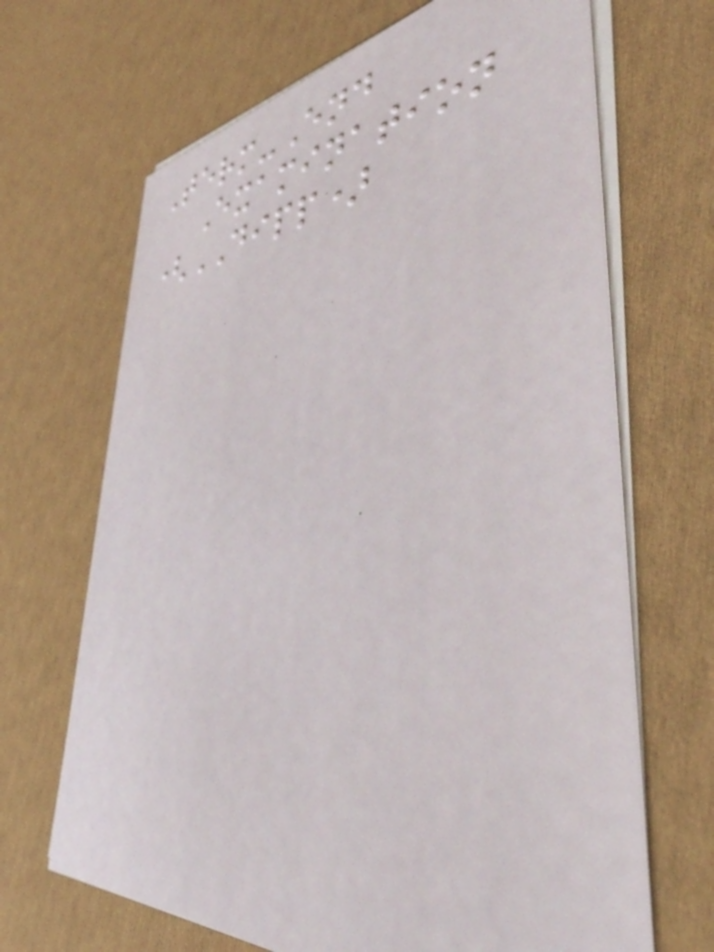Term-End
Examination
(DIPP)
